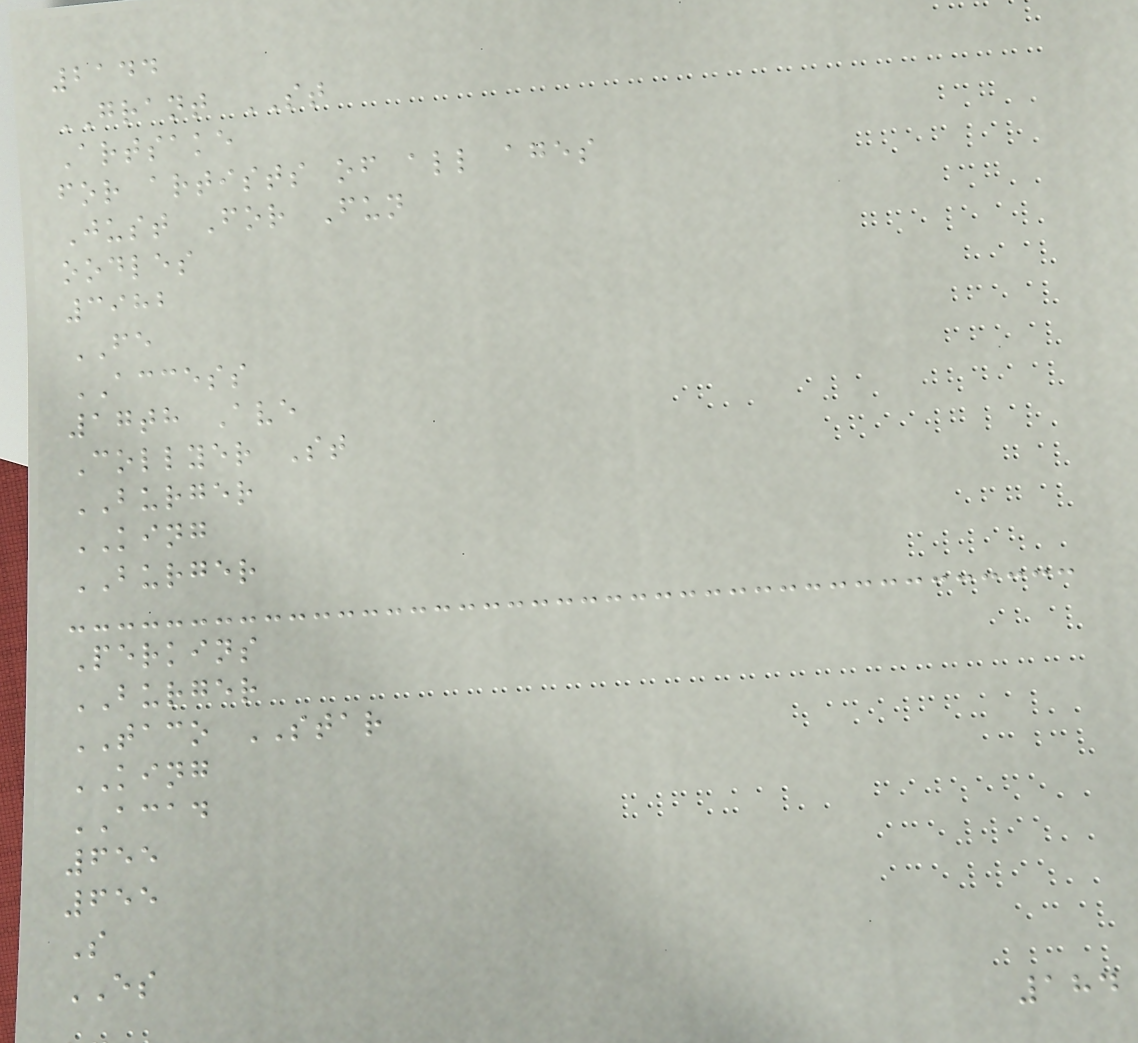2144
GRANT ST
Artsake
for artists of all ages
Just For Fun
oodles
3982
FE
ACCESS
17th Ave
Collyer St
BURGER
KING
BURGER
Perkins
BURGER
TACO STAR
KING
ACAD
655
655
S
ES
184
